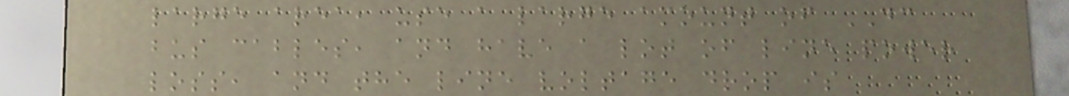large area, use a large amount of DC
bus cables, and have a lot of line power
loss, and the line voltage drop is
